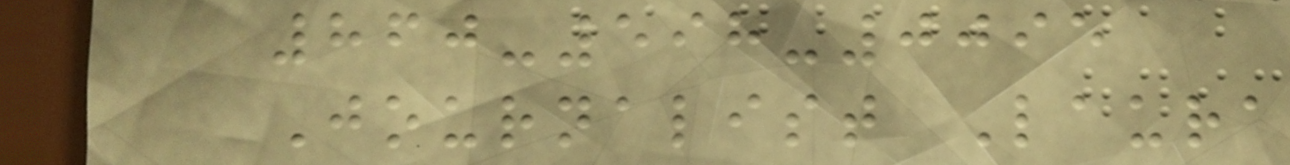860-598-0095
Journalist Laura
